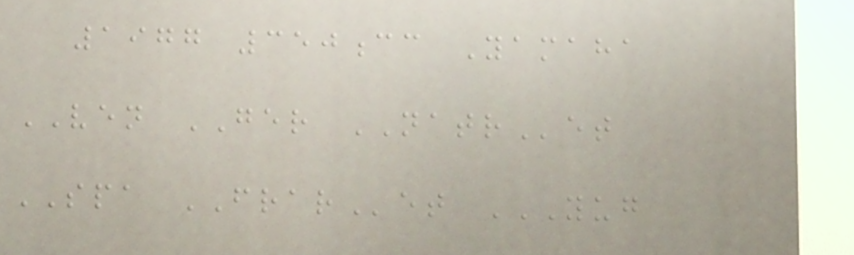1977 350cc Yamaha
VEN GER NATRet
SPA FRARet YUG
